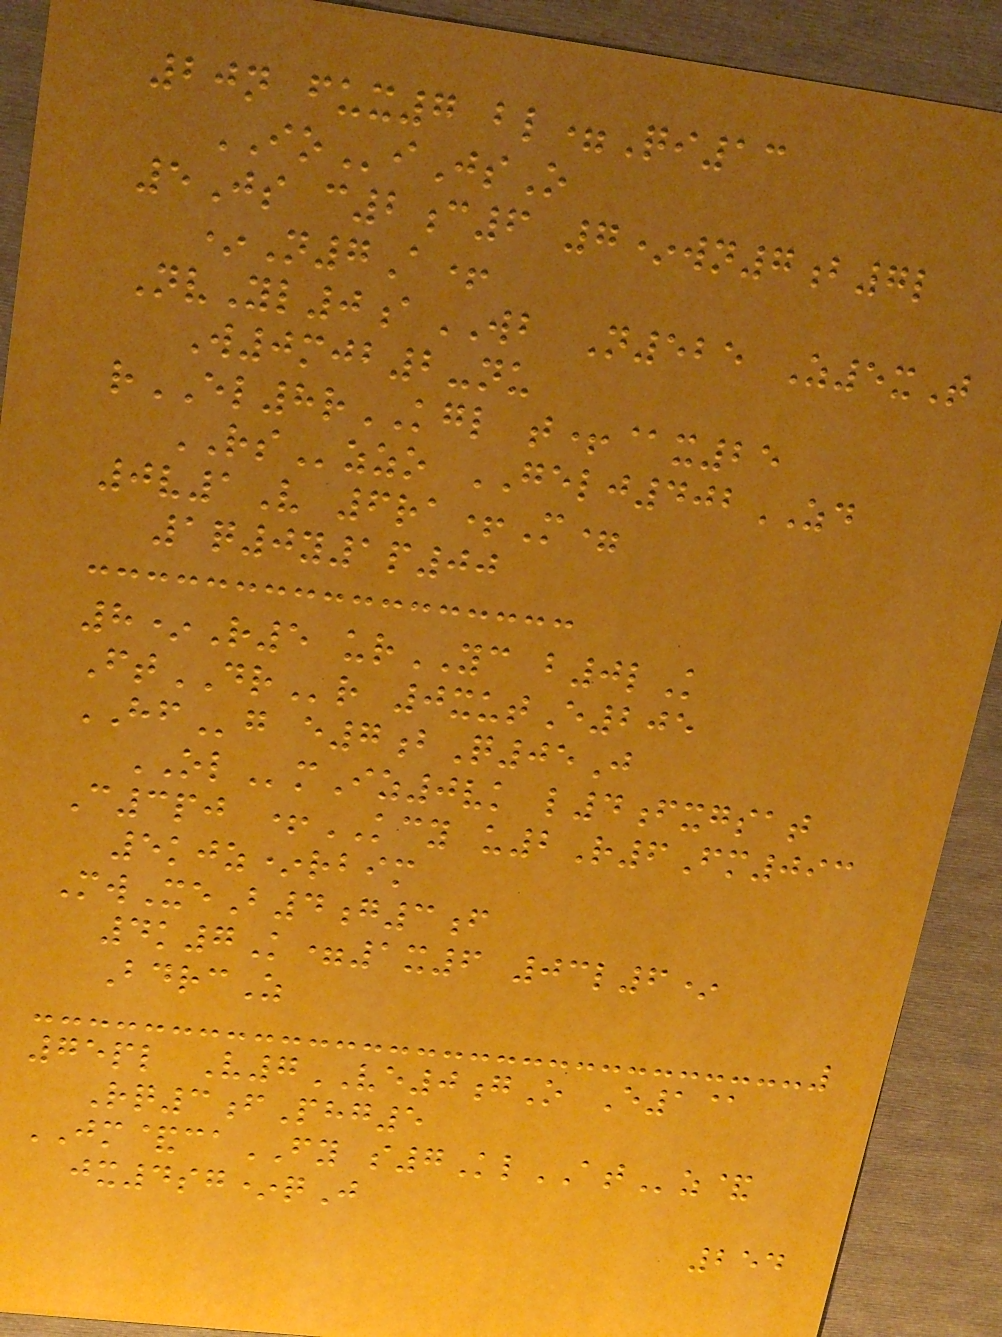20n fux7 bl=Qi13
IOiJsO
5Js c2c6 7*wn7b7l
*N7A+
NvYl0aWB N525 Z5xT
W0mjb2-nu
rEL8rKGL t+@x25
RSzzo GELJ402ZD
0v1V 6ra+M=
1q0y1p00
8*R5 urYC b0lK
FtDRr 0xutE205
HFg e7bQ05J
OLmIz0vk l4fxgsat
C3pj +KCY u2R6Fm093
5kjz*rbim
MwXeB4g3f
4k7K=1x6 03l6*
BdrcZ
75pl V7VE0gO E1@
Rq3fPhg5
JM&caFY s7KlATz&
jx4sg*qJ
254
